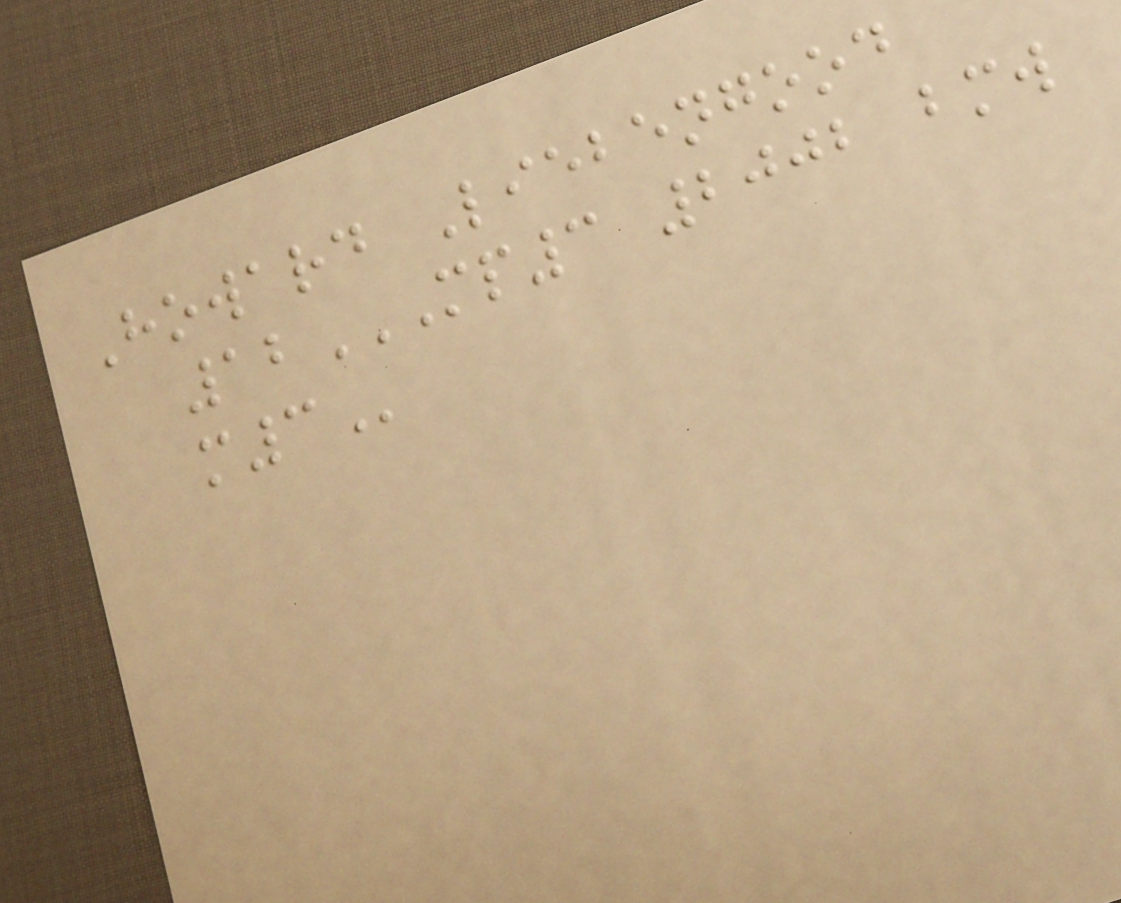Howard Liebengood
12MP3 2002 BMW
M3
